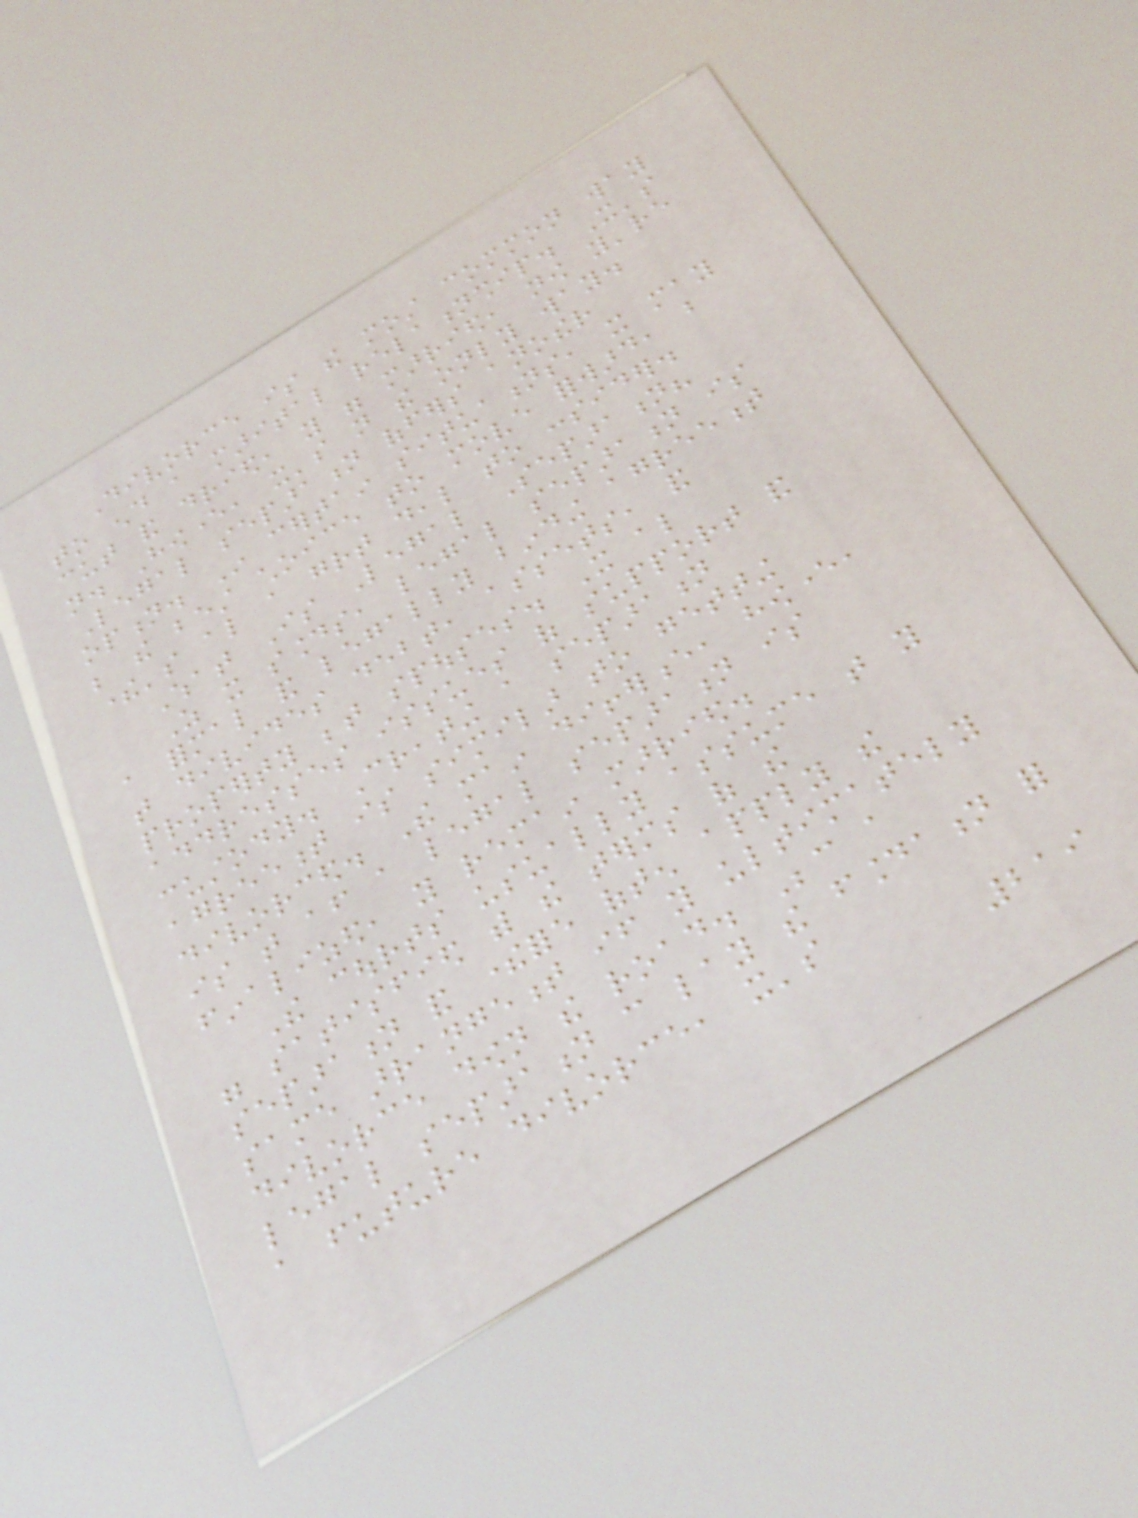Divorce is the most common way
to end a marital relationship. It's
cut and dried, you were married, now you're
not. However, it's not the only way.
Legal separation offers another
option. In certain situations, it may
be the best choice to move forward, but
there's also a great deal to consider.
What Is Legal Separation?
As it sounds, legal separation is
a formal and legally binding agreement
that divides debt, assets, and
property between spouses. It also
addresses issues of support and
custody. Creating a separation
agreement is similar to getting
divorced. The main difference, however,
is that after a legal separation is
finalized, you remain married.
The courts usually assume that you
were satisfied with the terms of the
separation and therefore often apply the
same arrangement if you ultimately
divorce down the road. Because a
legal separation can lay the foundation for
a future divorce, it's
219
